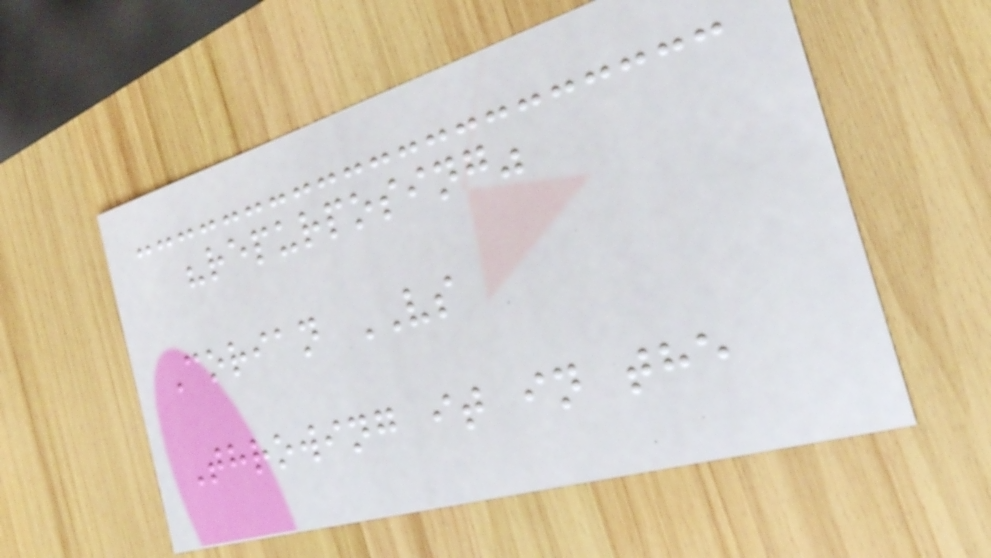"repurposing"
Corian VS
Throwing it in the
